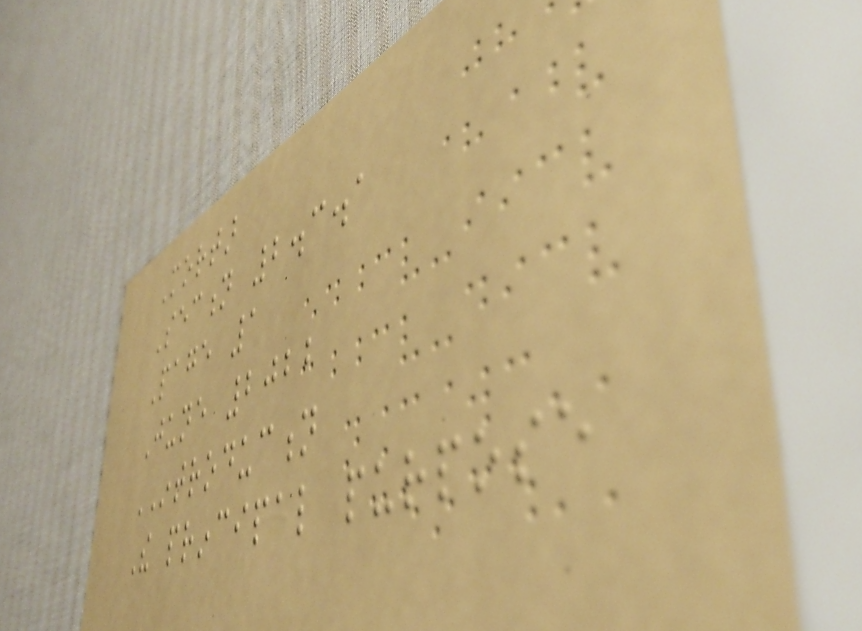Mortar
Section 2.3.1
Page 1
June 2022
INTRODUCTION
The principal purpose
